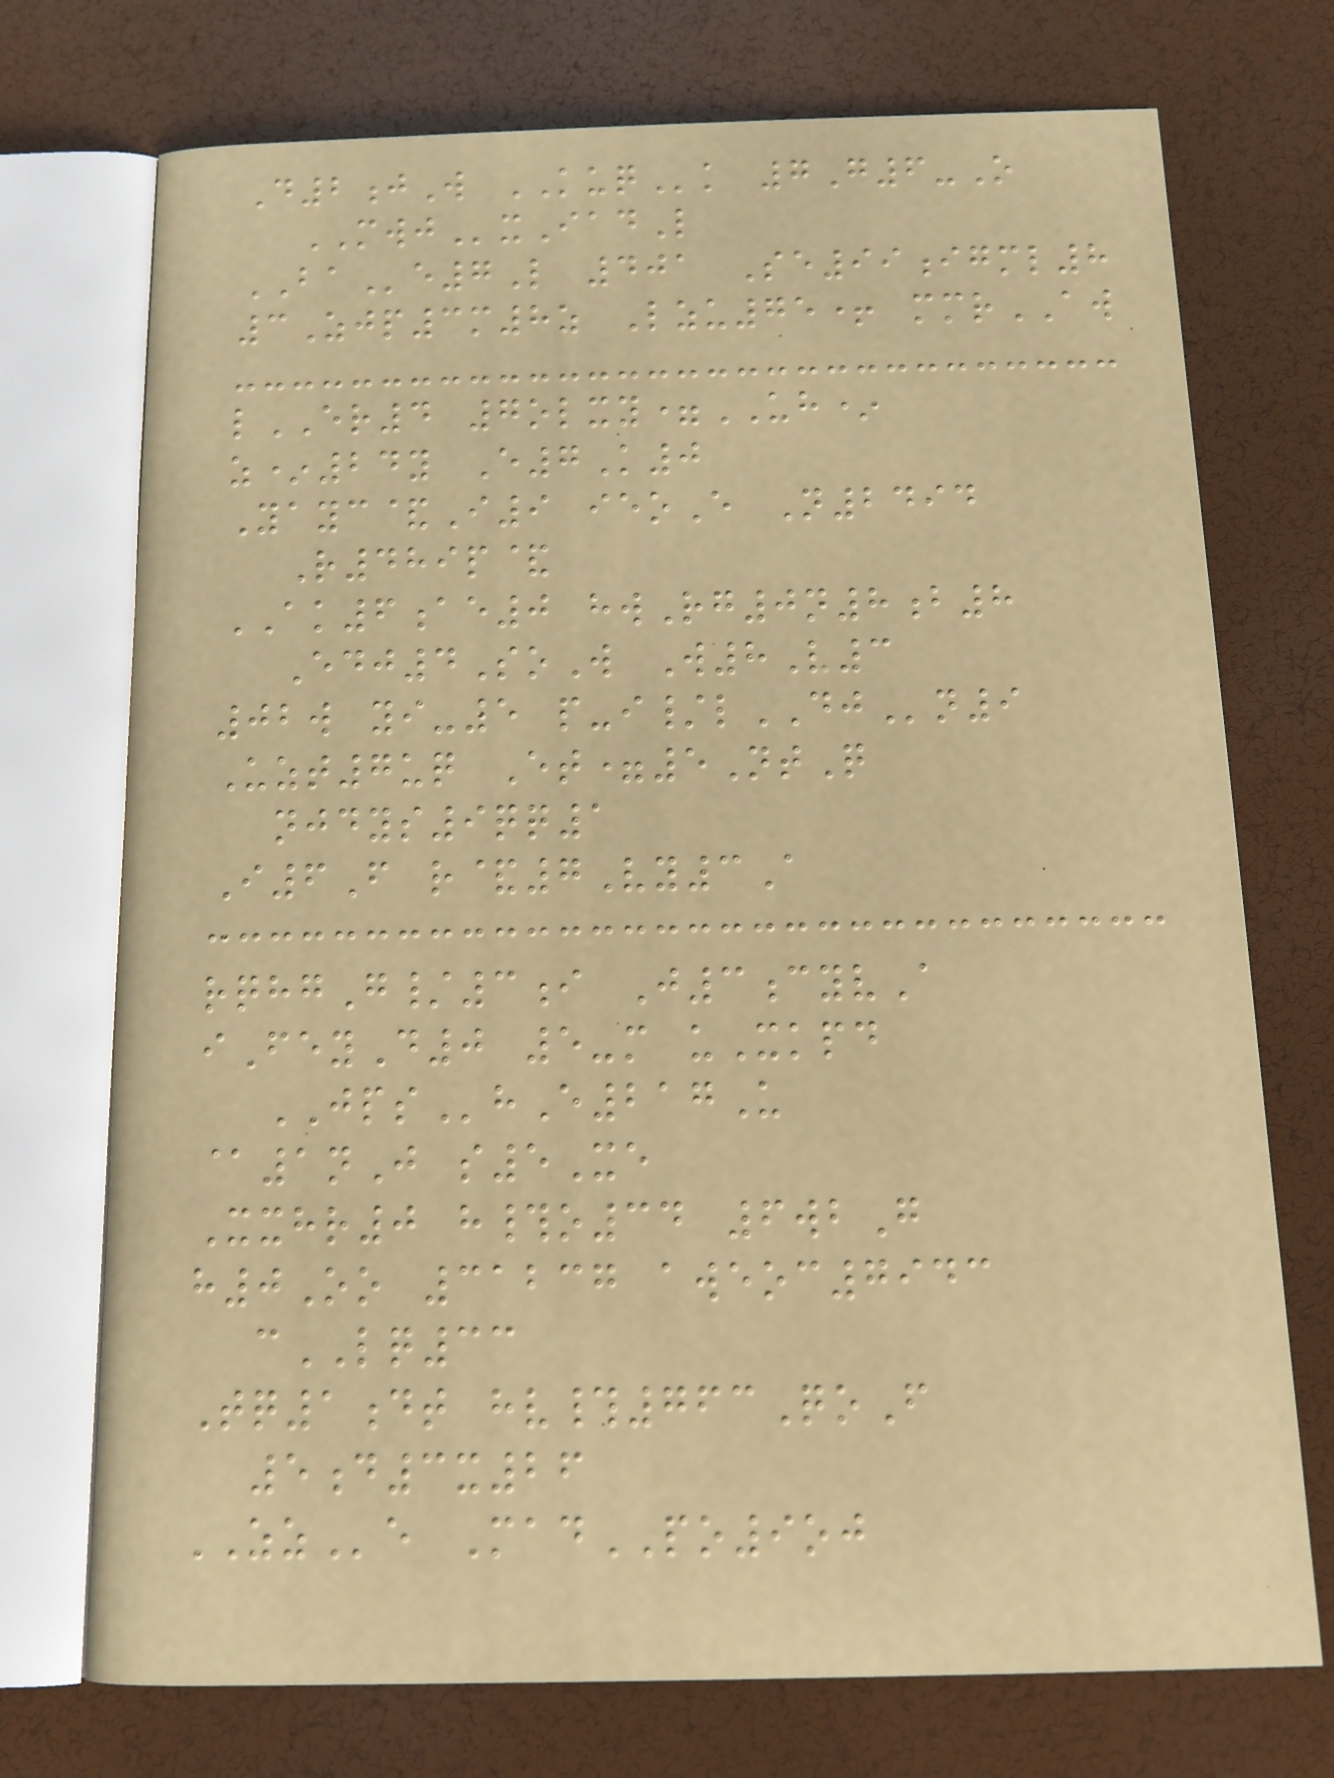D2jW KUQk 7G6-O
MWJxIadL
BAe7L 401 Se99igml8
3Zjp3m8z Lzu75+ mmrAW
lER4 7olxy=UH*
z*24y E7K0
Yayc&I9 ieoE N2494
R489p&
AK6ae0 hwRg0n8b8
Edj4SoW W8V3
02w yi-5 p-i/lDJn9
Uzt7uq Et=5NtQ
njdys9qq1
I6F r&7Vy3A
rqhgG/3i J3cyvA
iFeyD0 5-m uXkpd
JPShE217U
@1nJ s5Xe
Xxhr0 h#o34 6wbG
h0Oo 31237 aweoc7943
cLQ33
Tq1dt hv#763QoF
5d3x26
ZZe MadPO9oj
